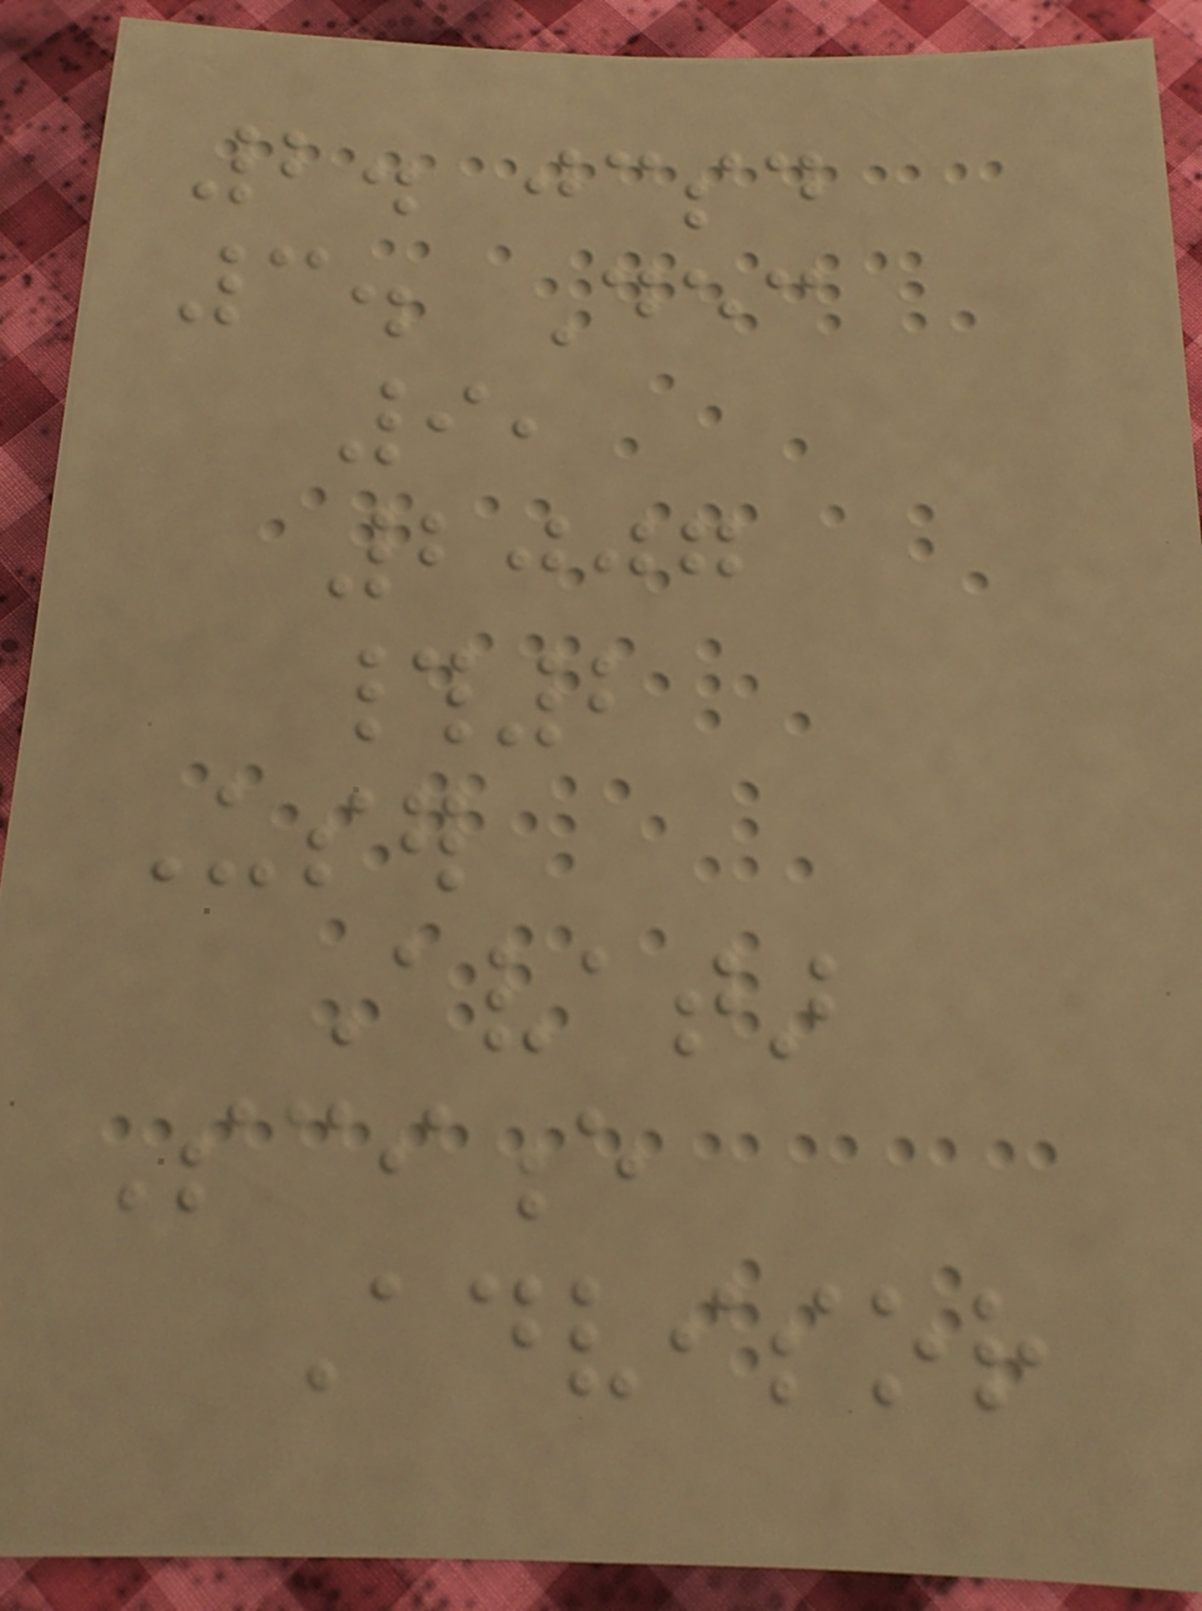2. jcsd
3. Dec
9,
2007
#2
User
Avatar
Science
Advisor
